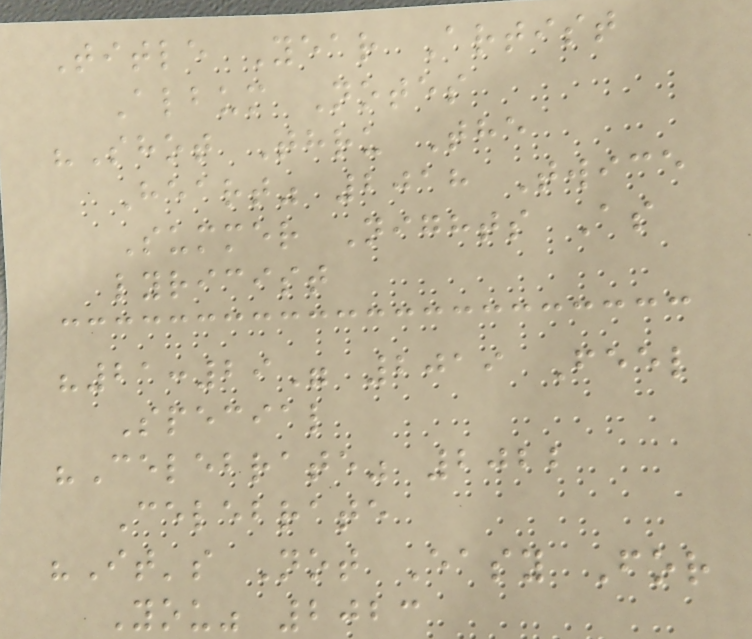Title Year Artist
Album Notes
"Shot Thru The
Heart" 2018 Twice
Summer Nights As
lyricist
"21:29" 2019 Feel
Special
"Celebrate" 2022
Celebrate
"It's Not Easy For
You" 2023
